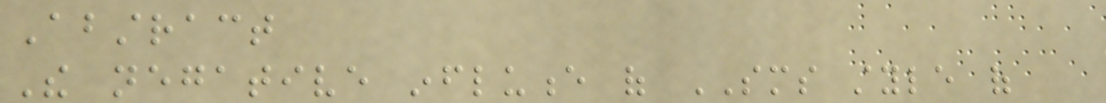Abstract
The negative influence of SMS style of
